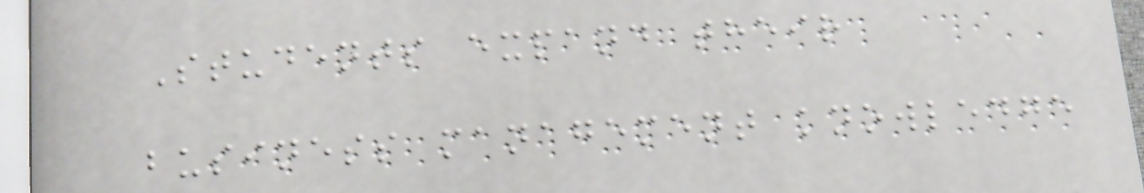Students expand their
business management knowledge
